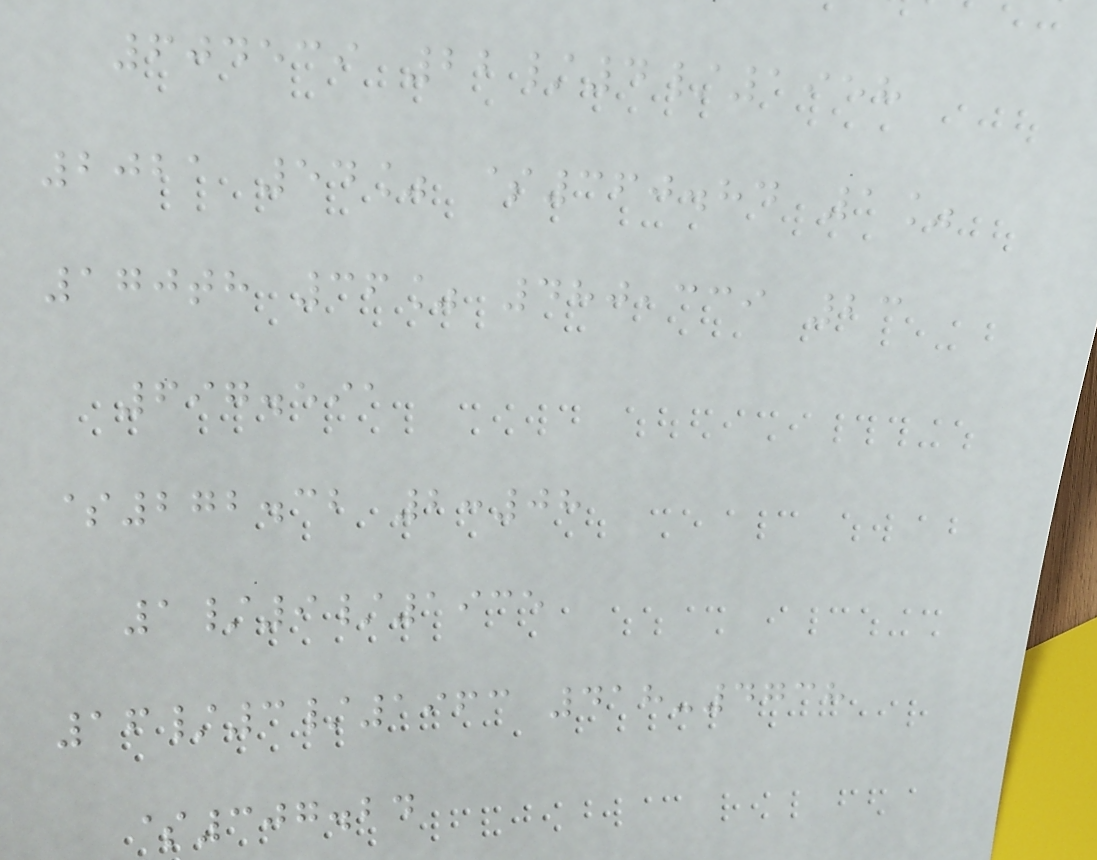604539 22/4/1958
2021 54% $360.84 1%
170th 36% 480,339 23
697.591
$272.32 2:08
1/9/1935
16/3/1963 418-4738
$307.24
